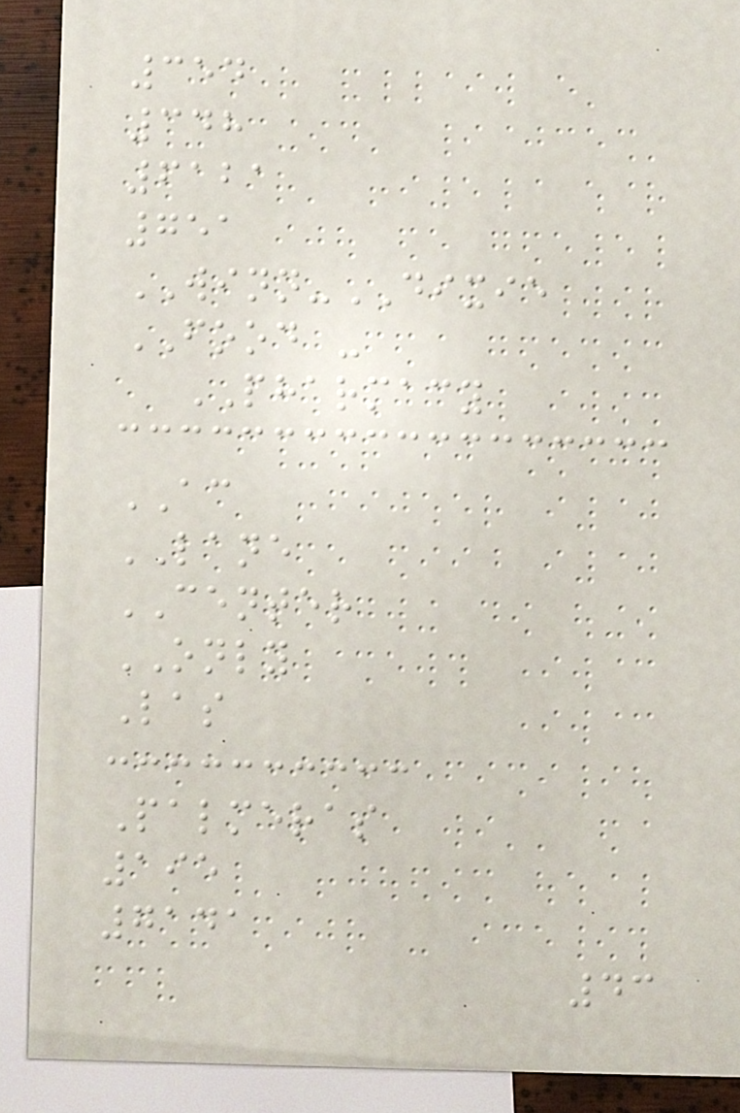354
348
6121
751
WINN-DIXIE
FOOD -
PHARMACY
AC
LANE
CENTER
ONLY
Las
Palmeras
195
7141
43
